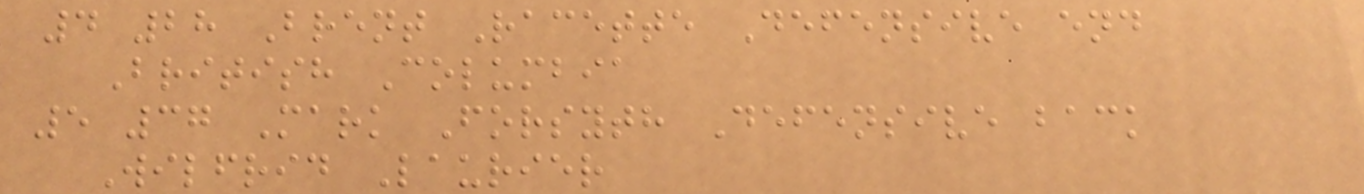4 28 Brent Racette Defensive end
British Columbia
5 37 Mark Forsyth Defensive back
Wilfrid Laurier
